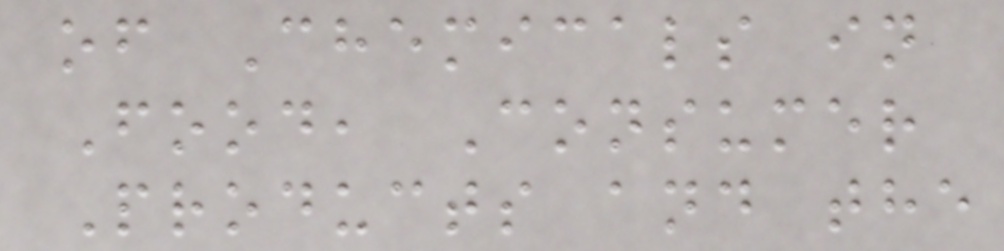of Chemicals in
Food, Consumer
Products and the
